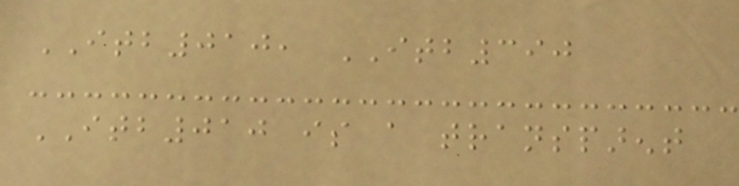ITB010, ITB390
ITB010 is a transparent
